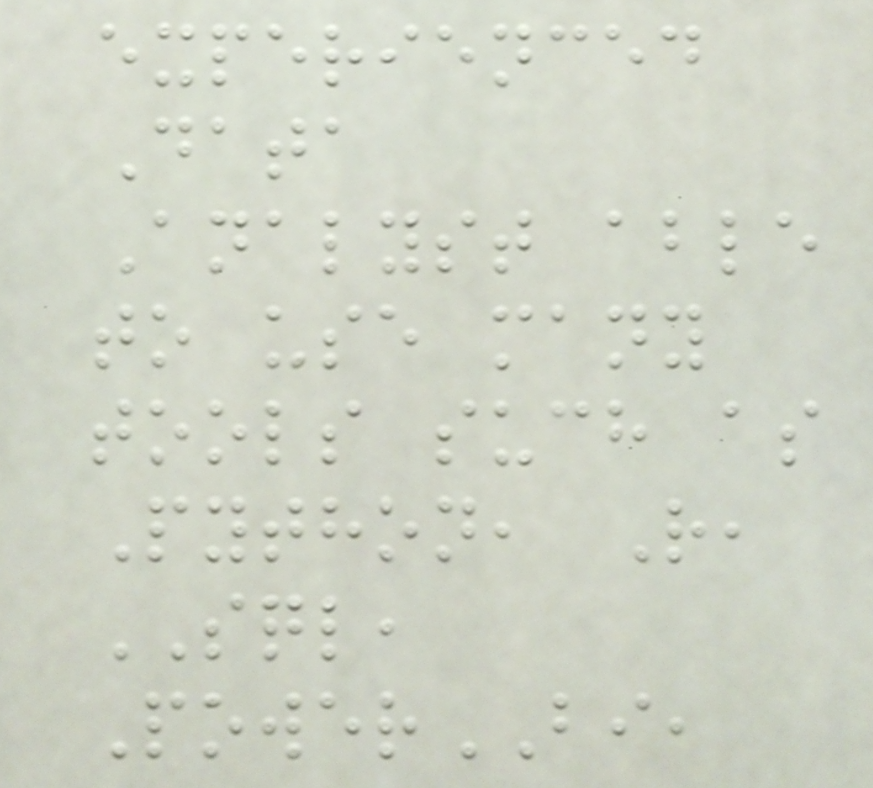experienced
Data
Analyst able
to use many
tools such as
Python, R,
SQL,
PowerBI,
